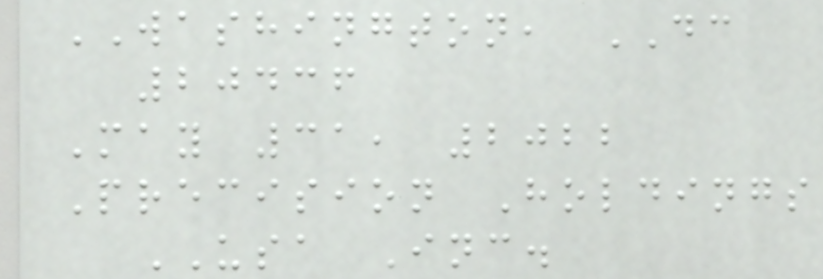WASHINGTON, DC
20436
May 31, 2022
Precision Holdings
USA Inc.
